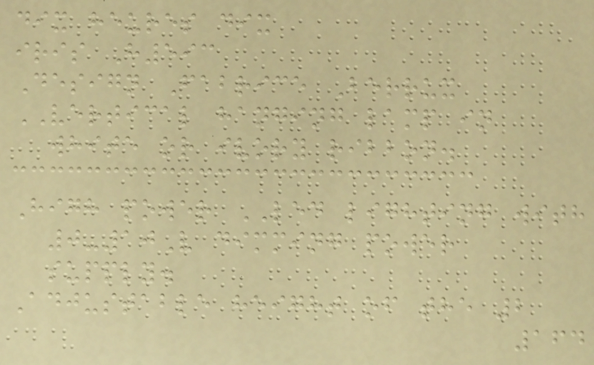dix heures dix
iris H593
Design Fabrice Berrux
VERTICAL hanging lamp in
white or ivory ribbon.
High power LED lighting with
0-10V dimming power
supply.
Adjustable height of the 2
164
